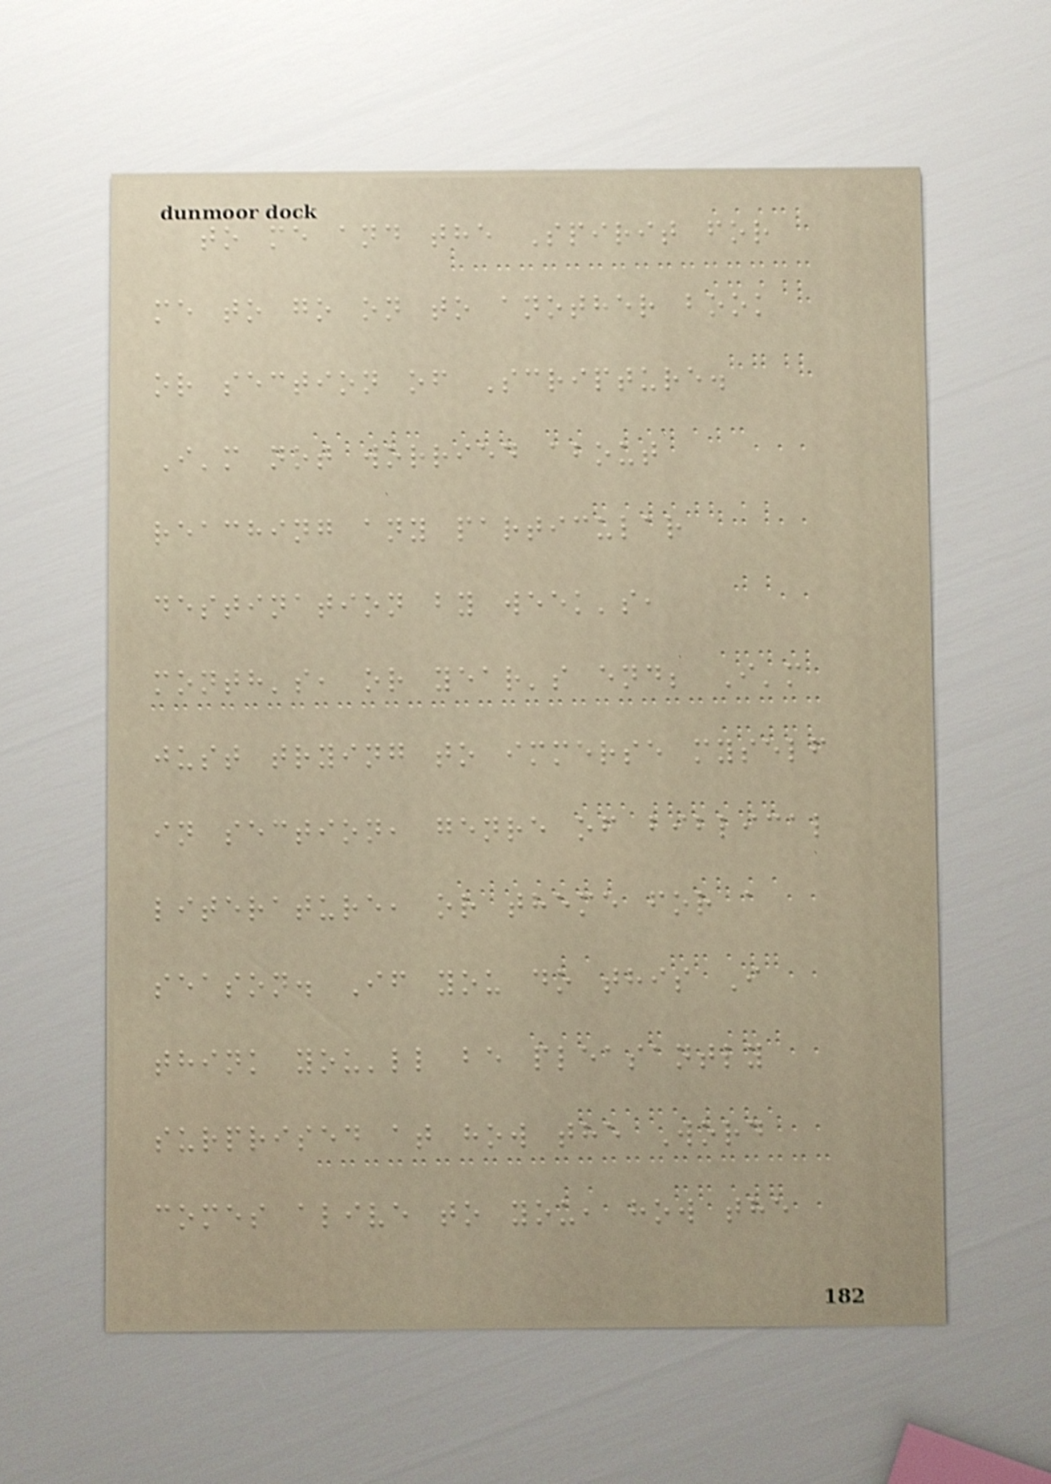to me and the Spirit for
me to go on to another book
or section of Scripture.
I'm not worried about
reaching any particular
destination by week's,
month's, or year's end; I'm
just trying to immerse myself
in section, genre of biblical
literature, or theme for a
season. If you do this I
think you'll be pleasantly
surprised at how the Word
comes alive to you, how the
